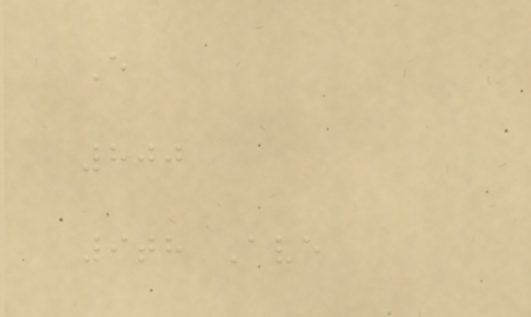E
800
9th Ave
